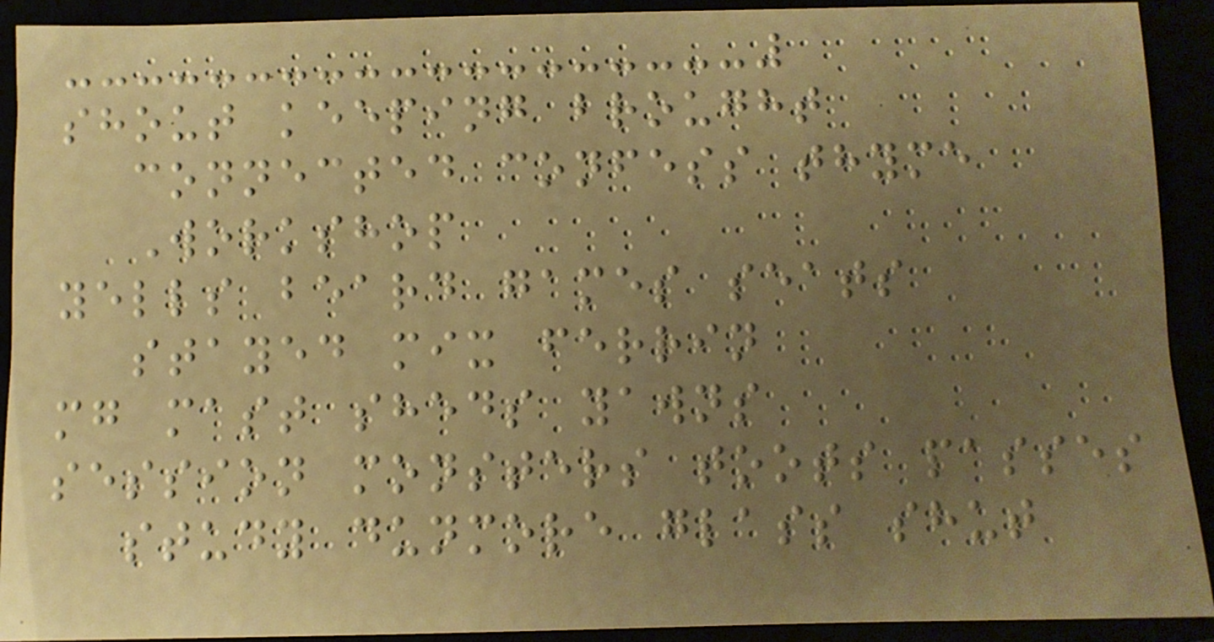shout keeping brought
connected confess thyme
Workshop
yells beard games seats
stayed mix ferrin
mg mast sheds yawns
session monsters toots passes
study dunmore glass shut
